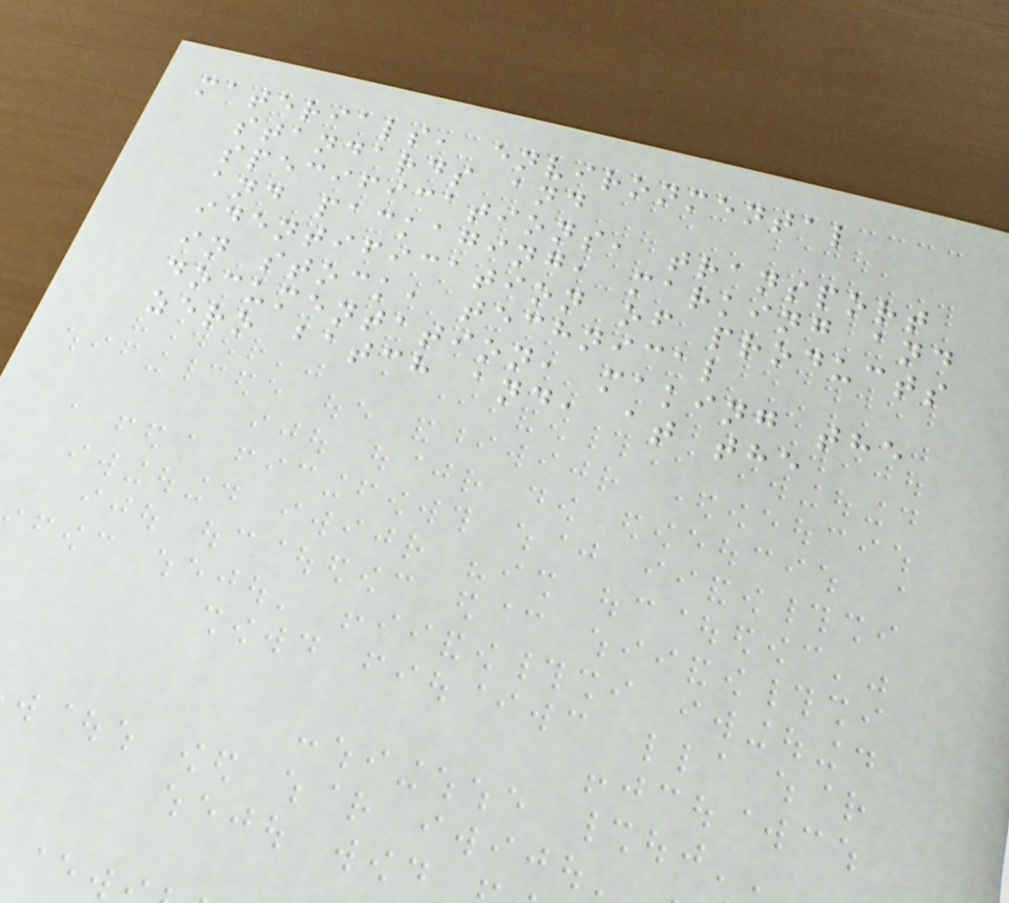materials, environmental
standards and
specifications, transport
and packaging, marking and
identification of products
in stock, technical
documentation, making the
zero batch and, at the
